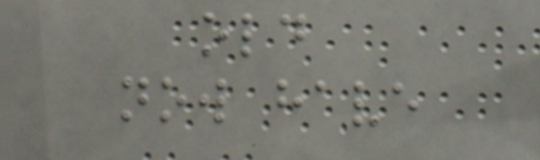old
now have
